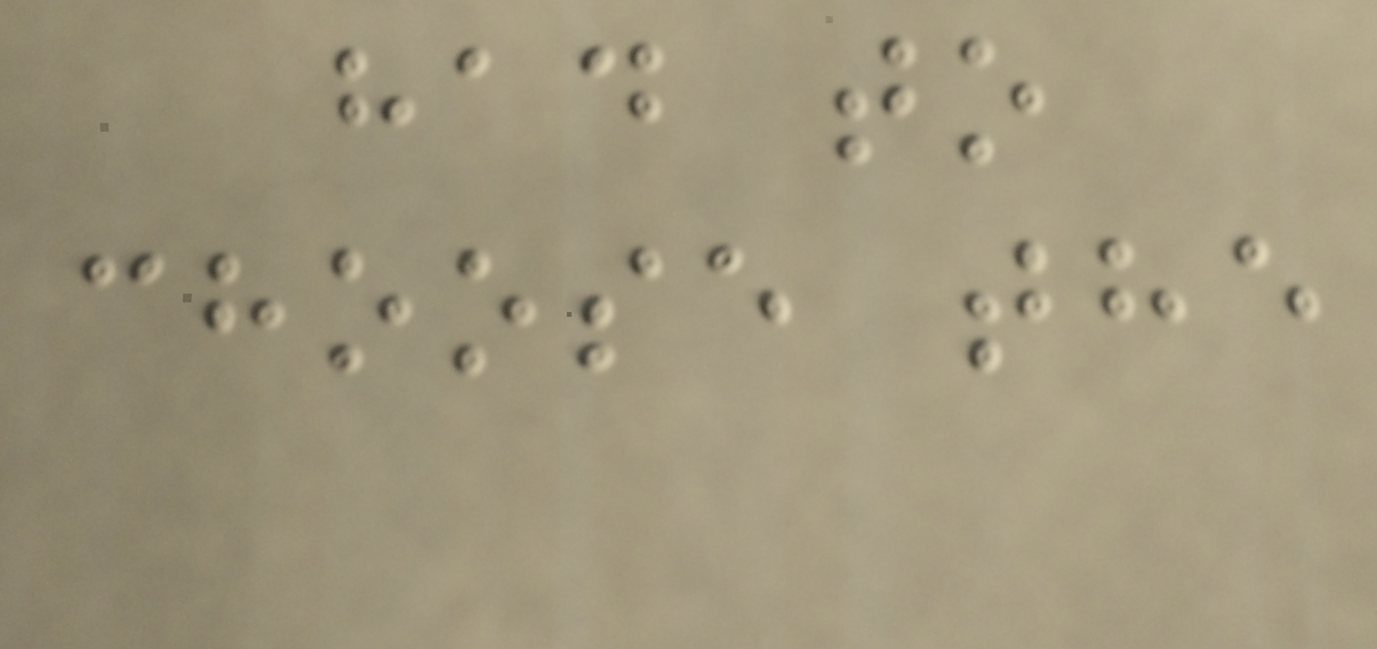had to
choose the
